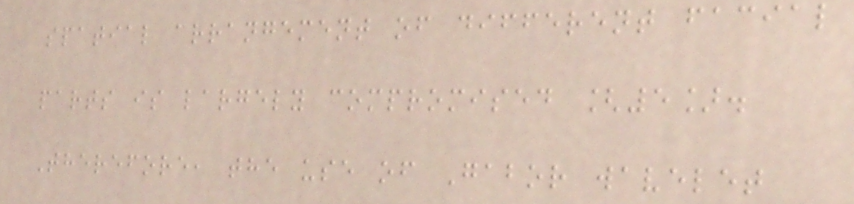spatial arrangement of different facial
parts is largely compromised [5].
Therefore, the use of Gabor wavelet
